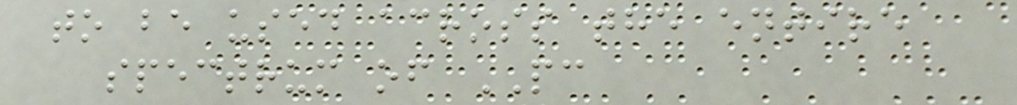to be used across the entire
spectrum of PC
